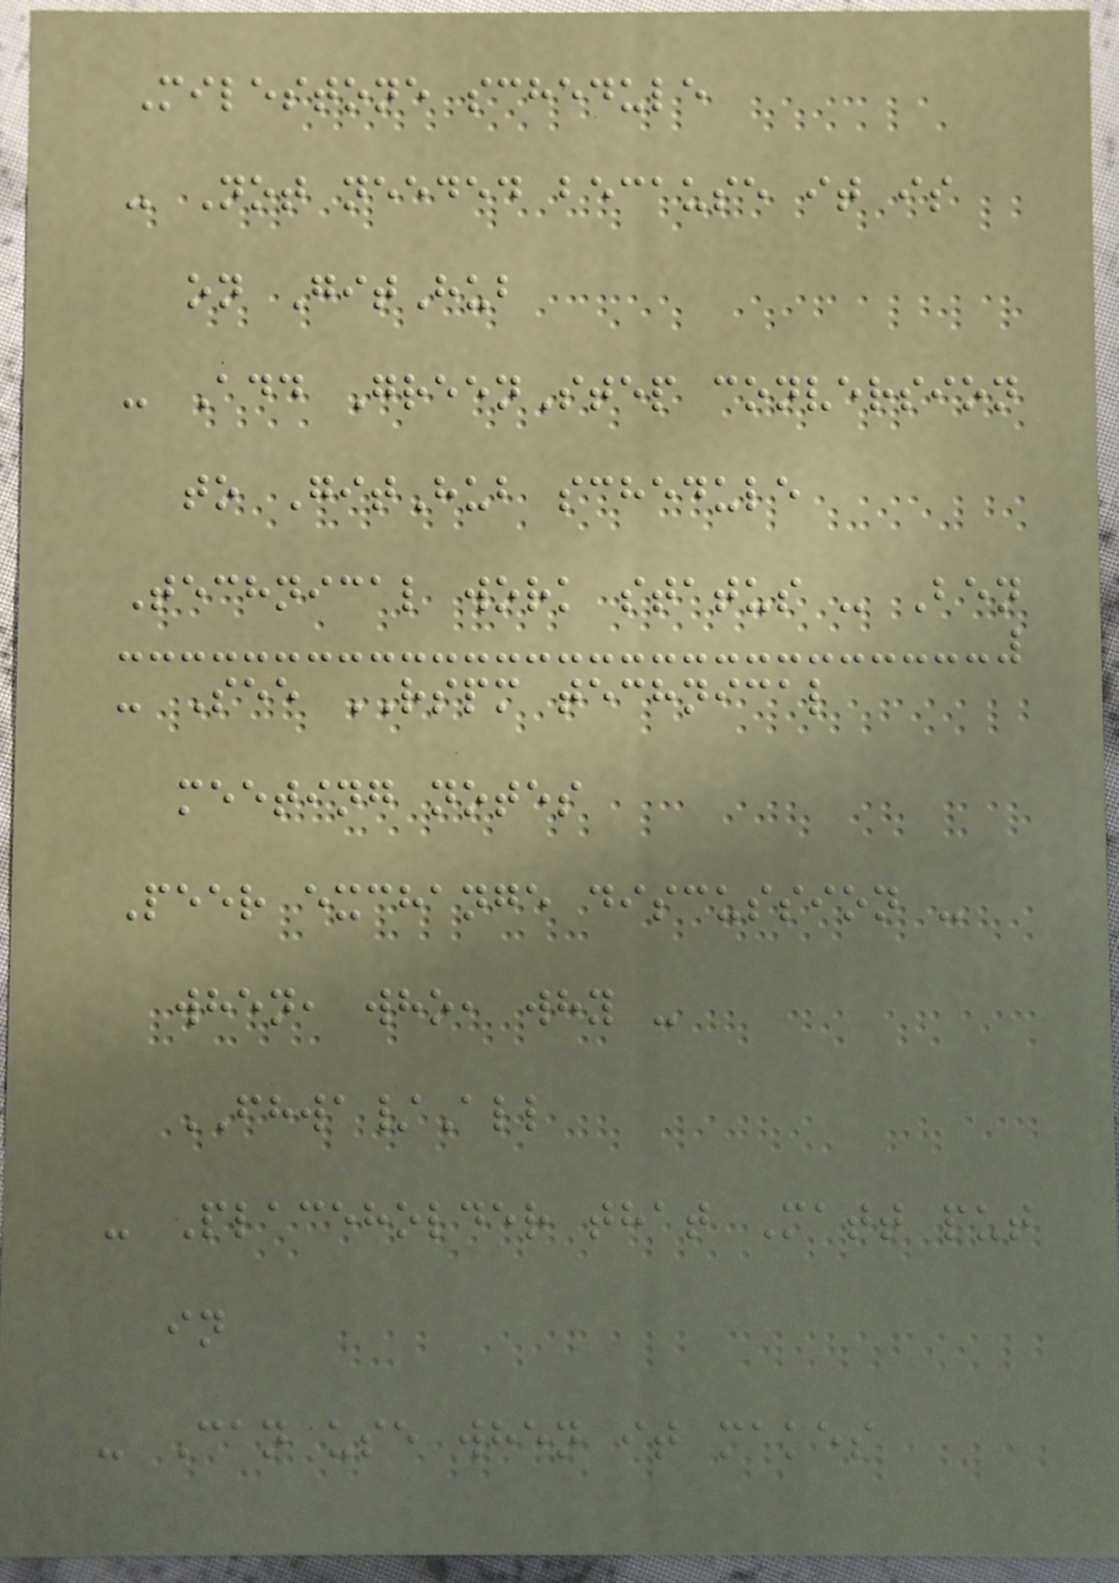Milestone schedule
- Not needed because it is
on GitHub
- Add GreenStep conversion
to GitHub schedule
Technical work status - Ben
- See RSPM technical
meeting notes
Peer exchange discussion -
when, who, why -
FHWA/All
- Placeholder that Matt put
in
- Can use when it makes
